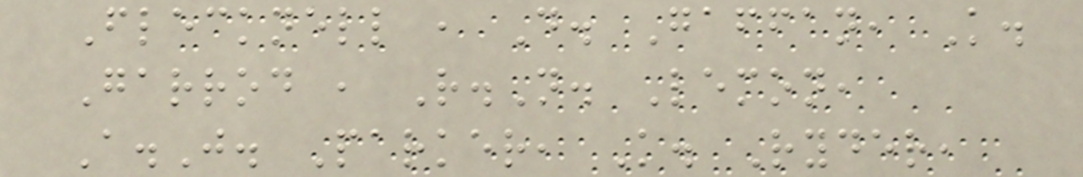Flecknell , D. Gaffan, K.
Garrod , R.N. Lemon,
A.J. Parker, K. Ryder,
